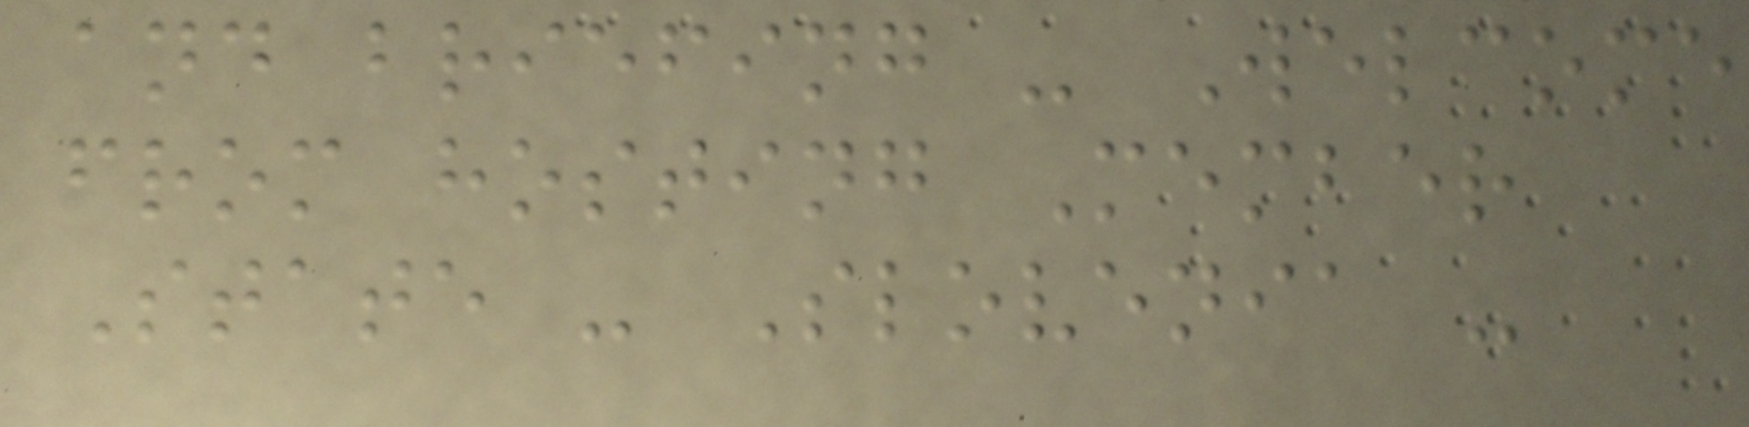and briefing - Welcome
from hosting Member
State - Slovenia -
